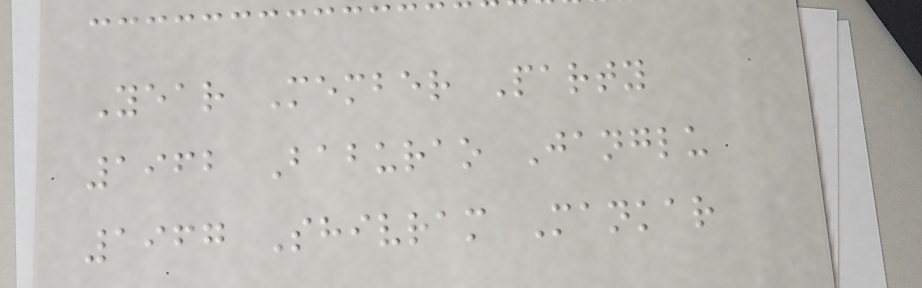Year Member Party
1962 Baburao Janglu
1967 Shivram Mankar
